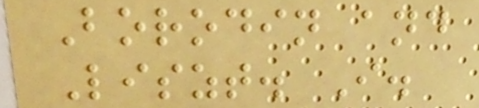Borodin and
Liszt. I.
